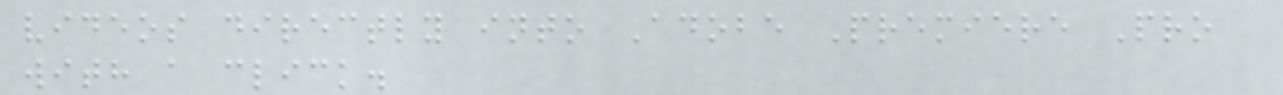videos directly into Adobe Premiere Pro
with a click.
